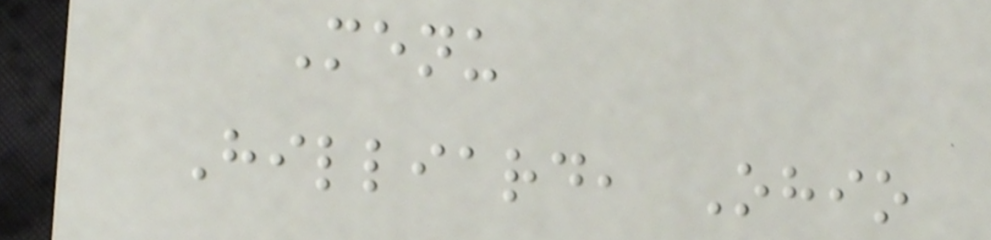Menu
Hilliard, Ohio
